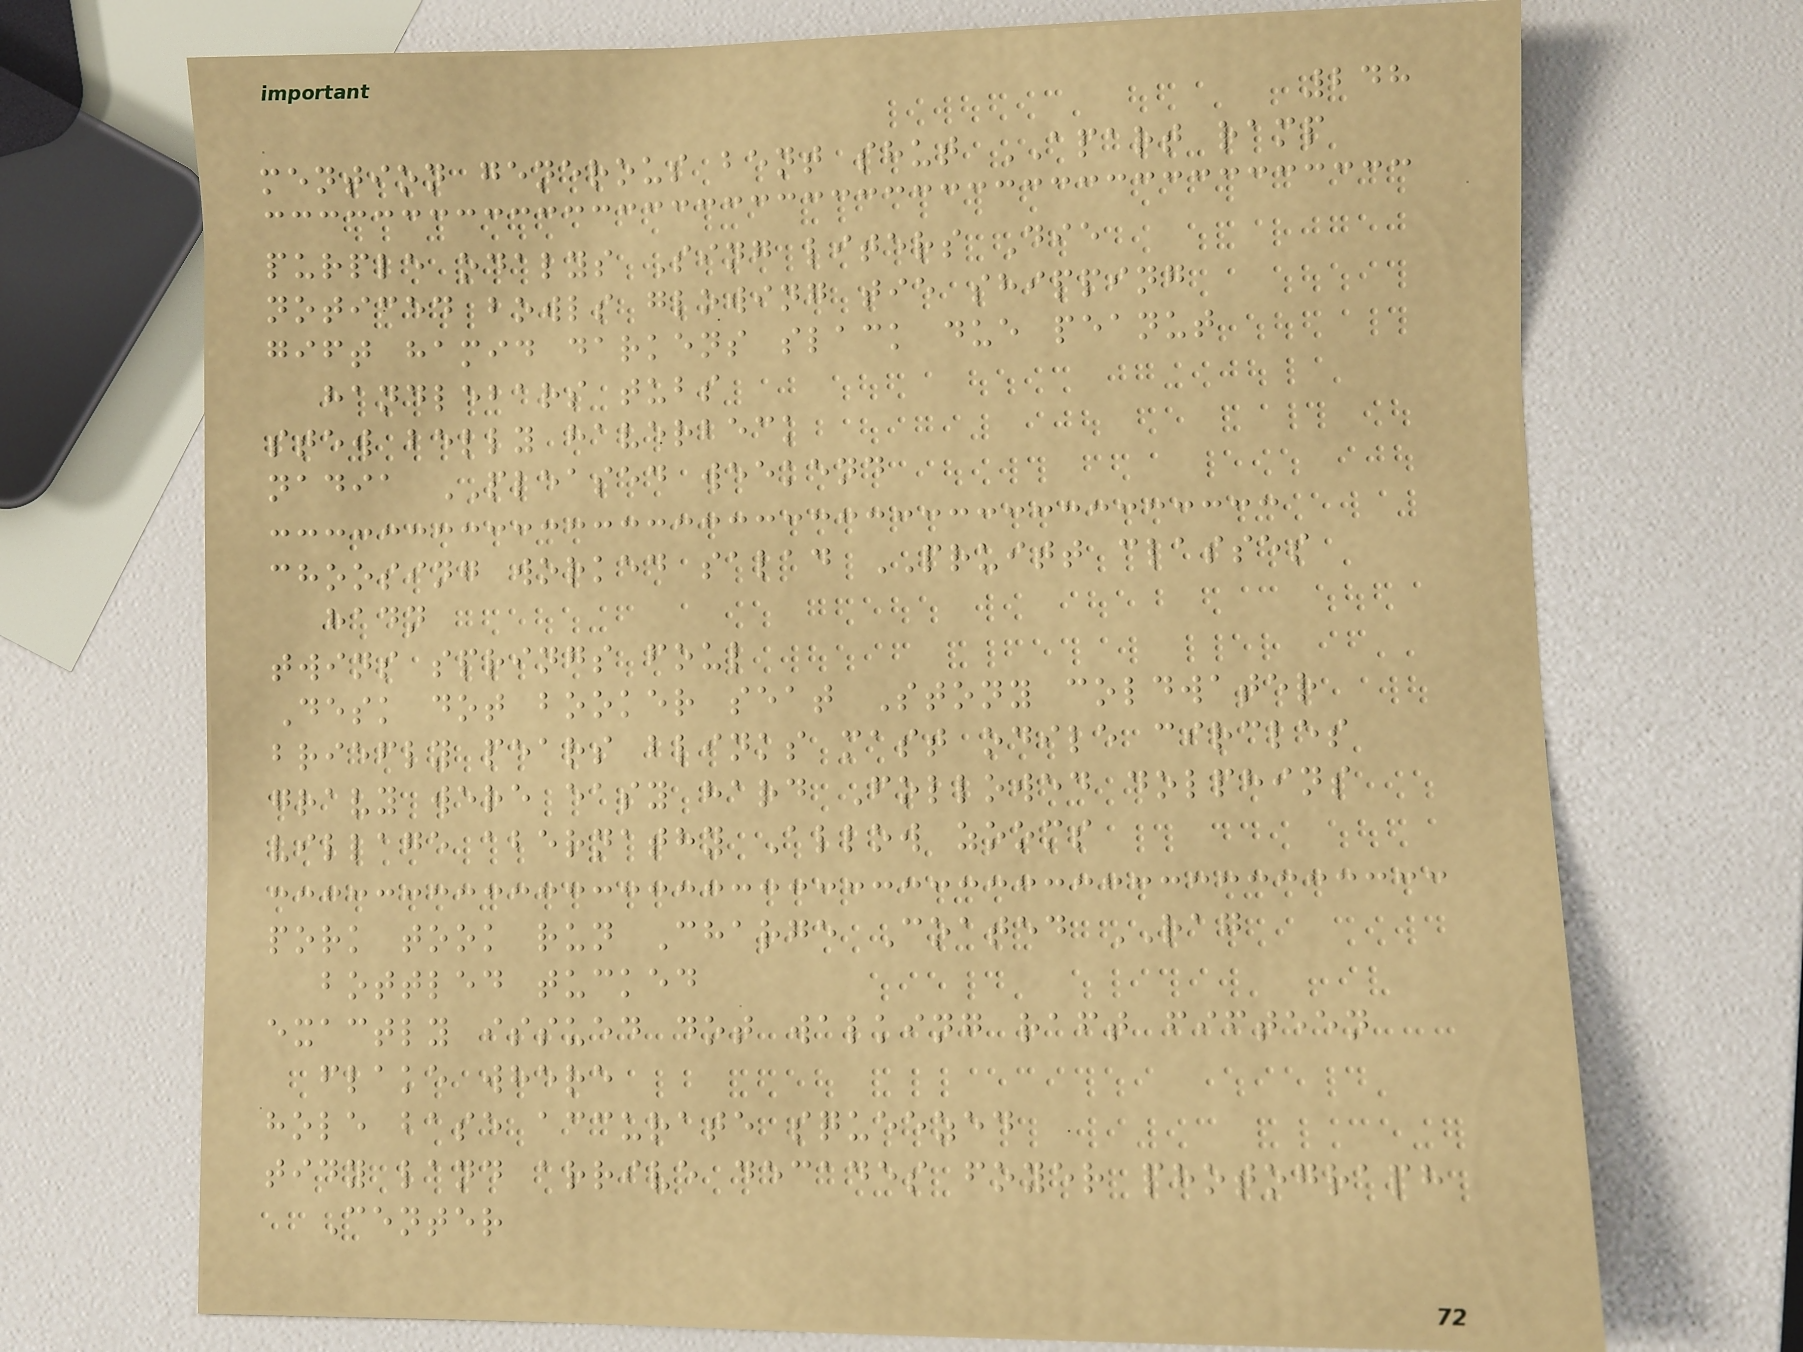248
mention generous bent shut APART ramp
purple odalys Sing liters Die
noticed bowls glowing tie shipping
gift hamid darkens slack due peanut
handlebars tubs
stew belly haverbeck
nadia PLEASED weekend
choosing worked salad PRUITT classes
hadn
twins springs foul
Desk dot booker seat Stony coldwater
briefly pears blinks mast odile circles
gravy were easy hard Followed dolphins
village abernathy Allow zooms
pork took run Charge Coated RAG
bottled tucked
exactly issued dot walking raft fifteen
flake where
hole base accurate squeezed
tidy land arrive decades foyer photograph
Center
